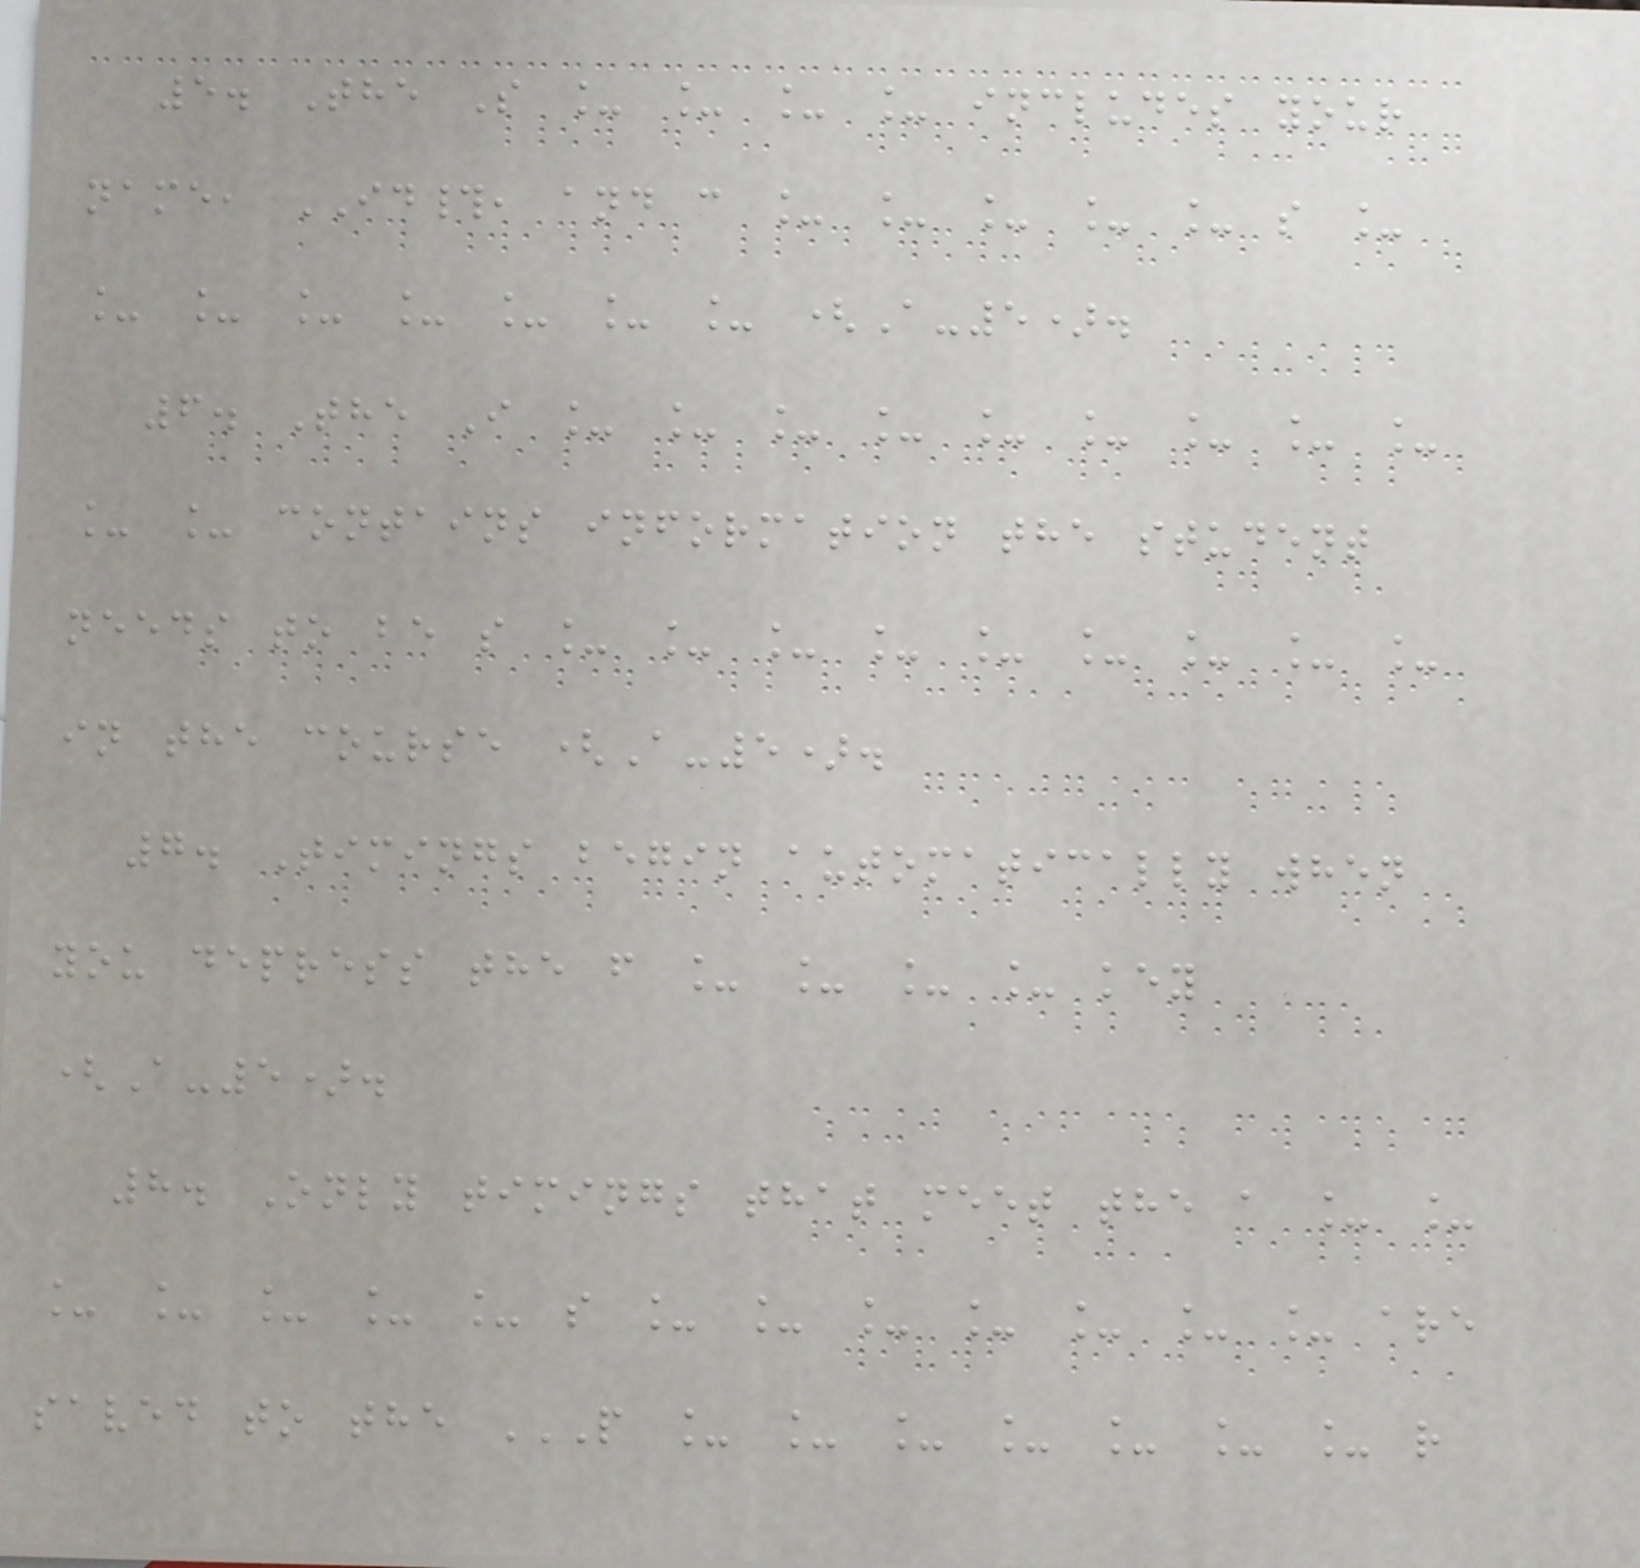5. The S _ _ _ _ includes your
name, ID#, and c _ _ _ _ _ s _
_ _ _ _ _ _ _ (A-5).
6. The I _ _ _ _ _ _ _ _ _
_ _ contains information the student
needs to be s _ _ _ _ _ _ _ _ _
in the course (A-5).
7. Timings begin automatically when
you depress the f _ _ _ _ key
(A-5).
8. Only timings that meet the a _ _
_ _ _ _ _ s _ _ _ _ _ _ _ are
saved to the P _ _ _ _ _ _ _ R
